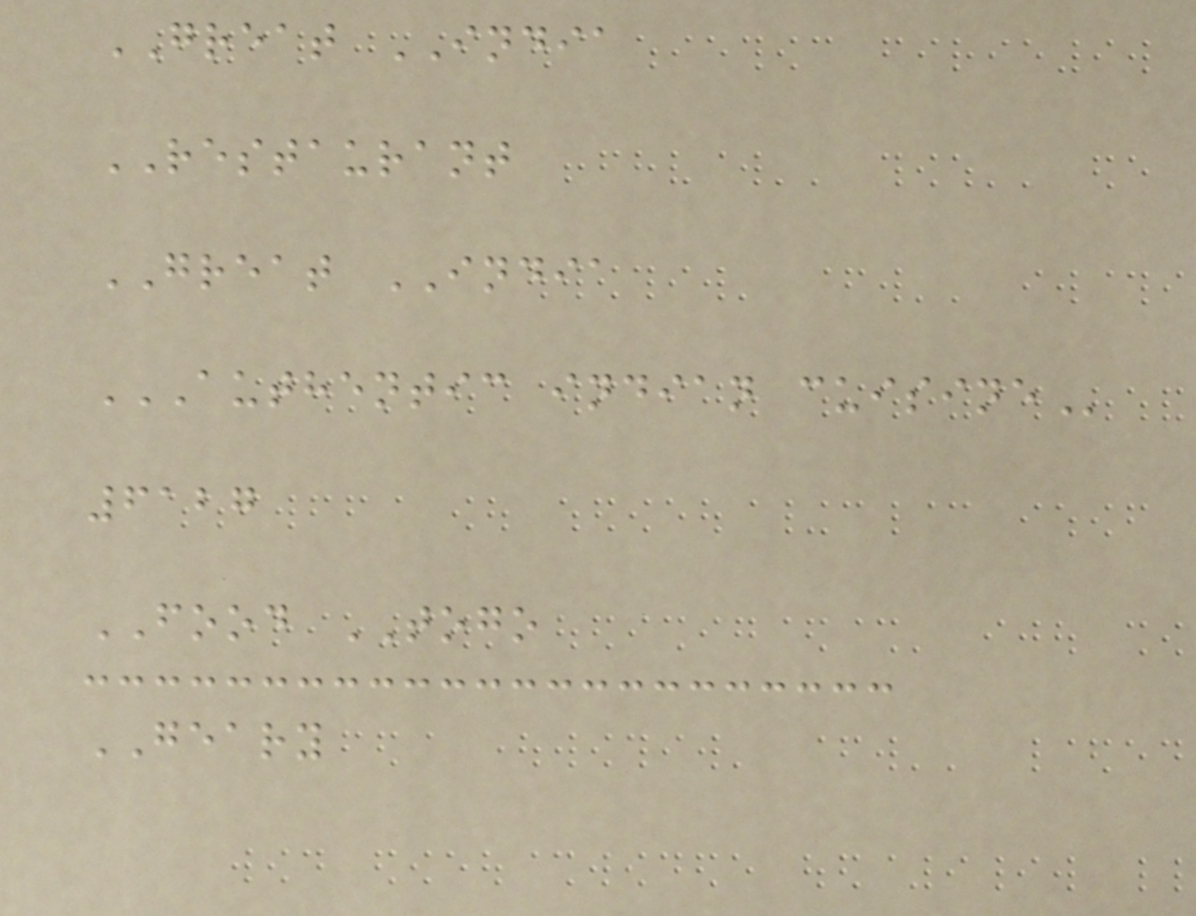GREAT INDIA
RESTAURANT
GREAT INDIA
AUTHENTIC INDIAN CUISINE
6127
FOOD TOGO
GEARY
